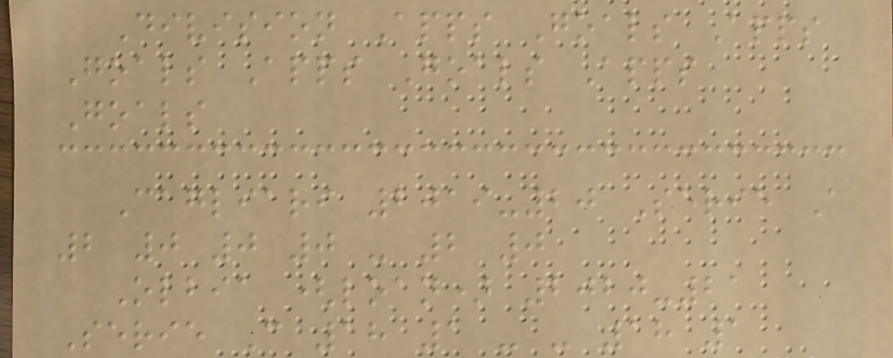Division Apps Goals Apps
Goals Apps Goals Apps
Goals
Cagliari 2019-20 Serie A
2 0 0 0 - 2 0
Olbia (loan) 2020-21
Serie C 18 1 - - 18 1
